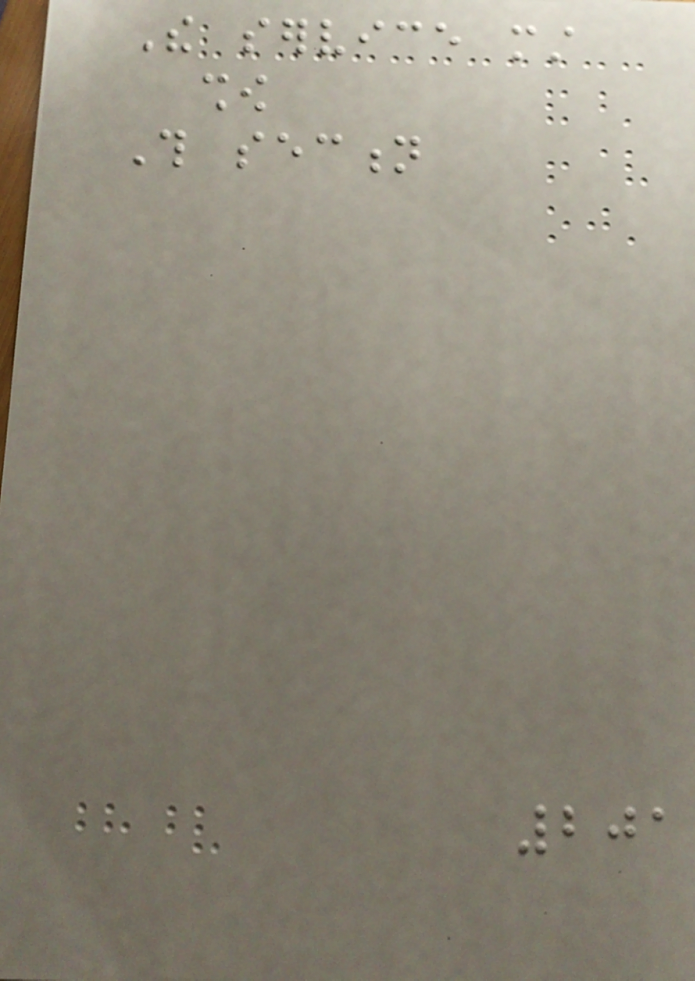The service must
show
This section
201
